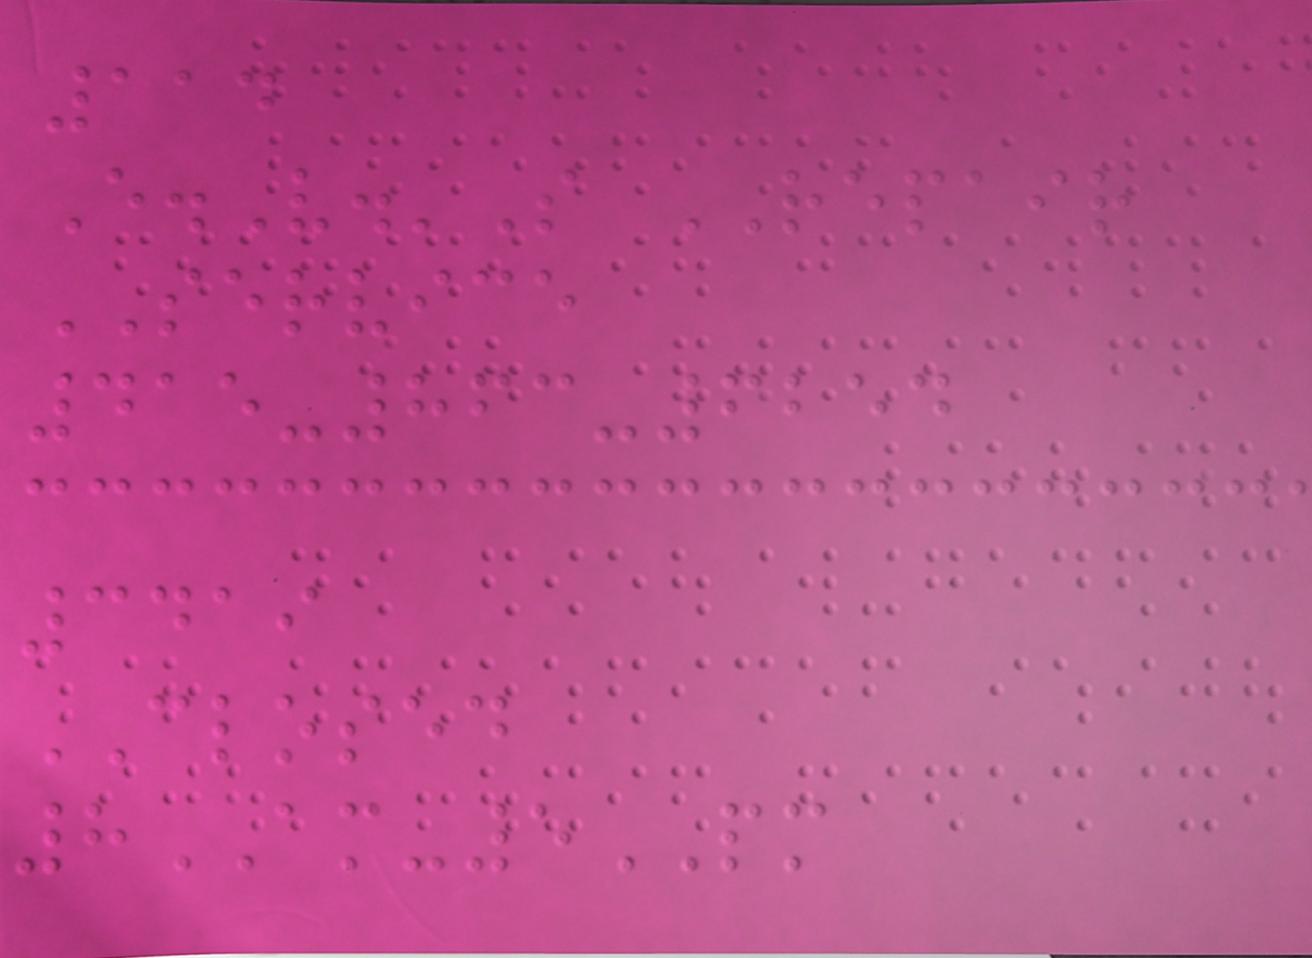114
E.V.'S REPAIR
SERVICE
415-863-6254
3419
CLOSED
8AM-5PM
